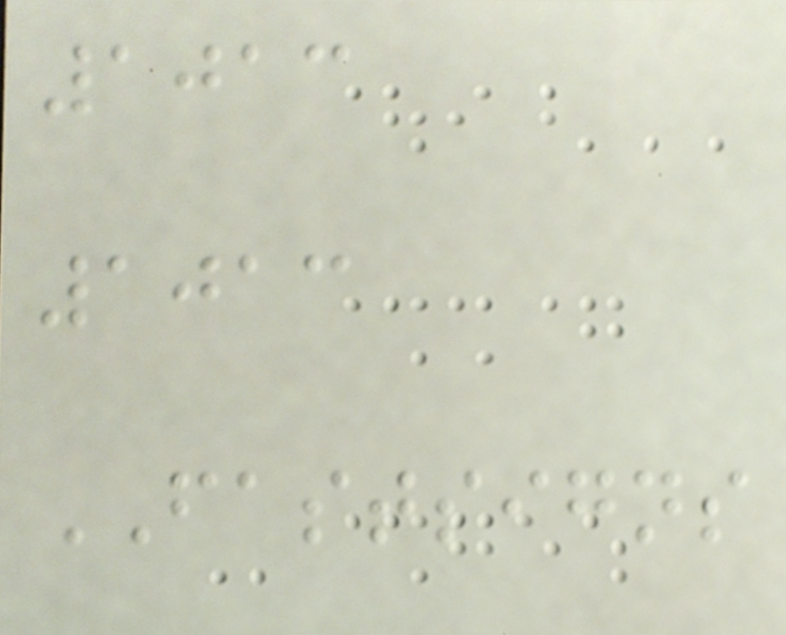1013
1013
FASTSIGNS
